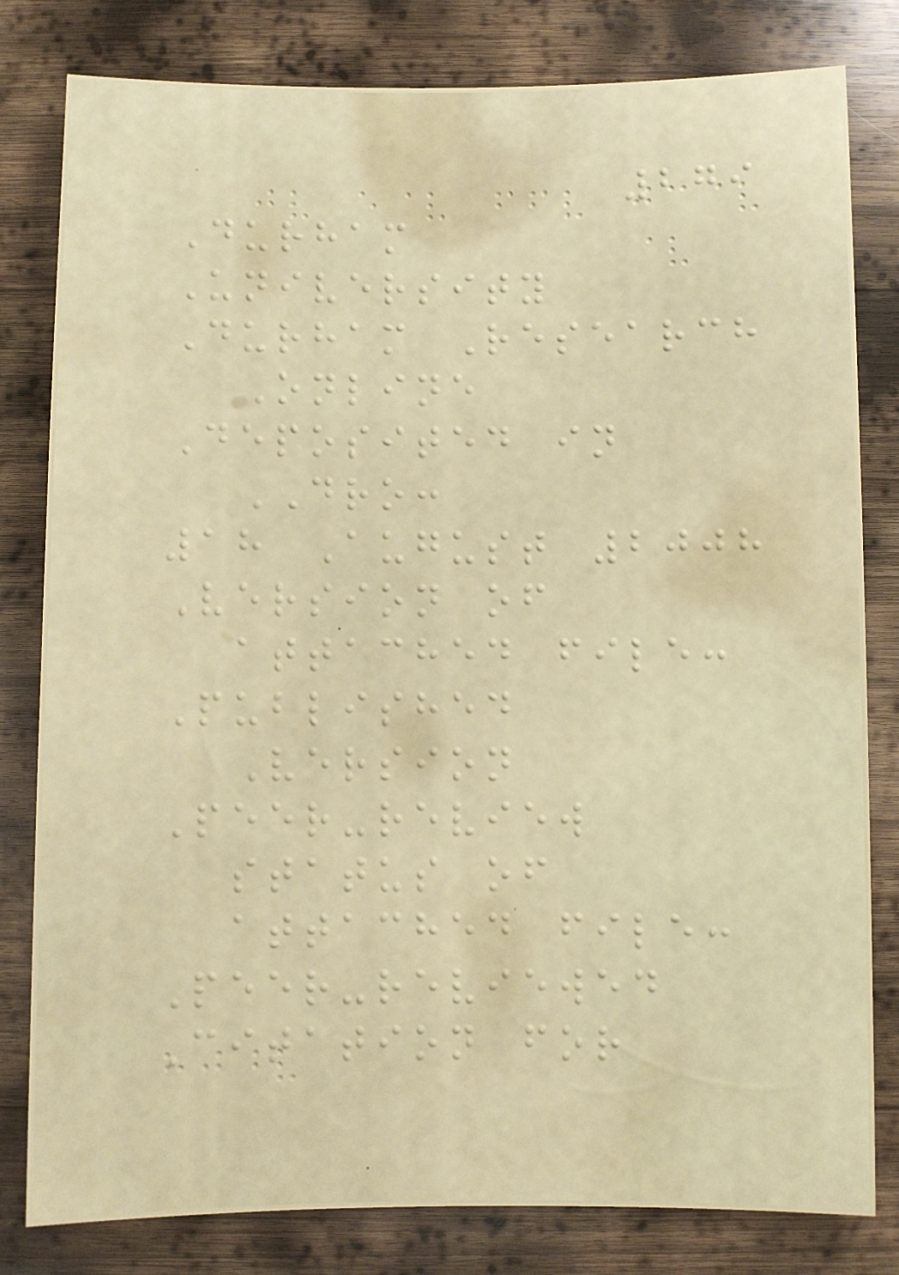279
Durham
University
Durham Research
Online
Deposited in
DRO:
18 August 2008
Version of
attached file:
Published
Version
Peer-review
status of
attached file:
Peer-reviewed
Citation for
